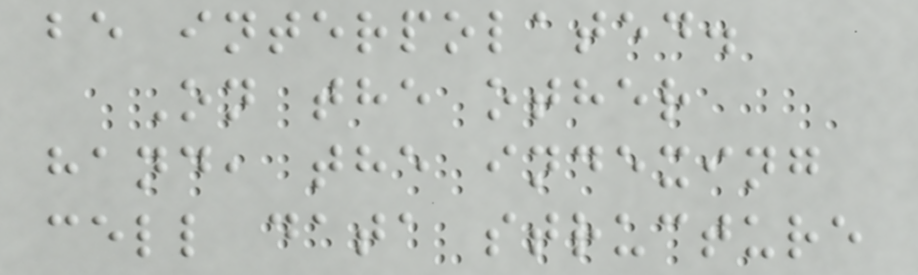be interpolated.
On the other
hand, the indexing
cell data structure
